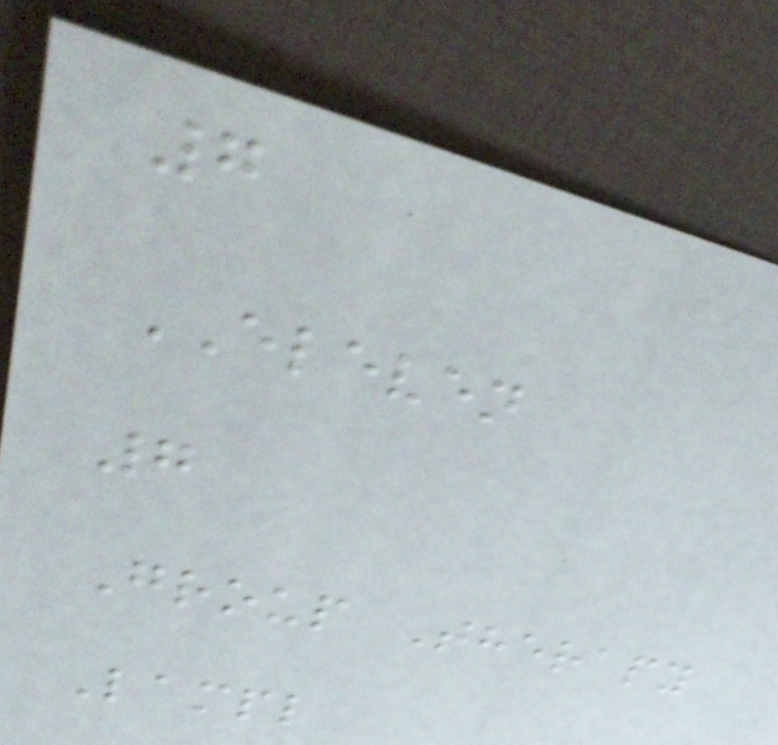7
ELEVEN
7
Group Therapy
Lampl
